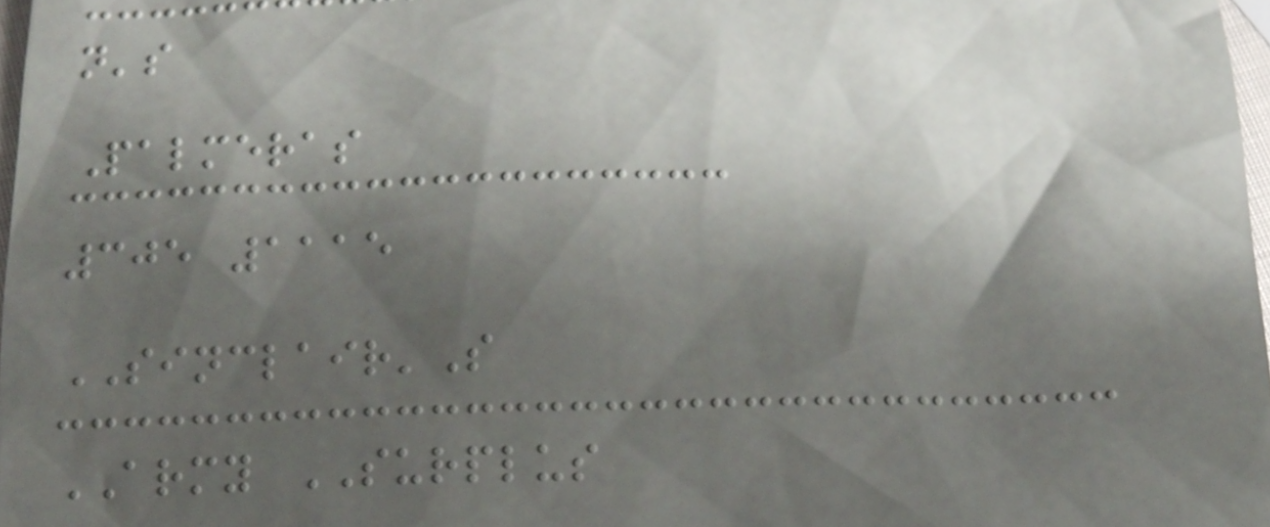n's
Palmeras
305 1115
SINCLAIR'S
ARMY SURPLUS
